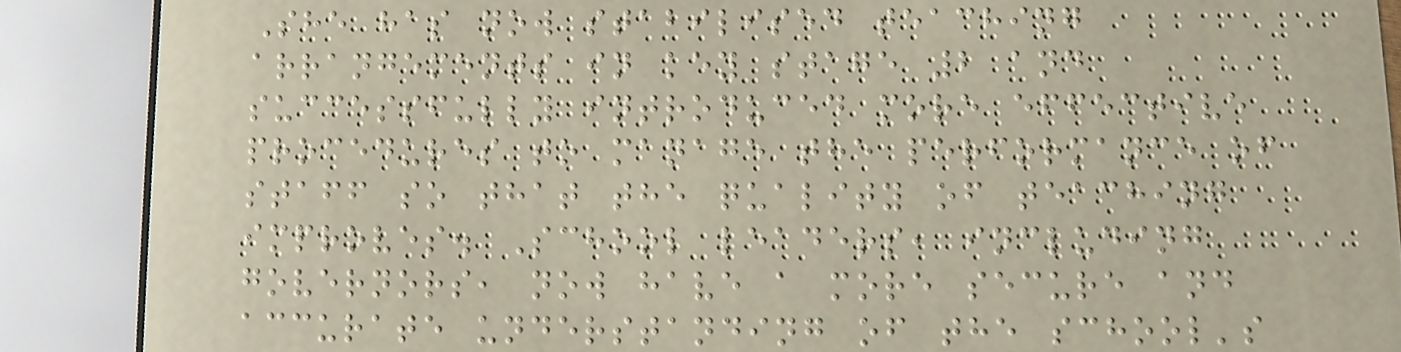She has now stabilised teaching
arrangements in key stage 2 and
successfully introduced more effective
procedures to manage the performance of
staff so that the quality of teaching
improves. School leaders, including
governors, now have a more secure and
accurate understanding of the school's
